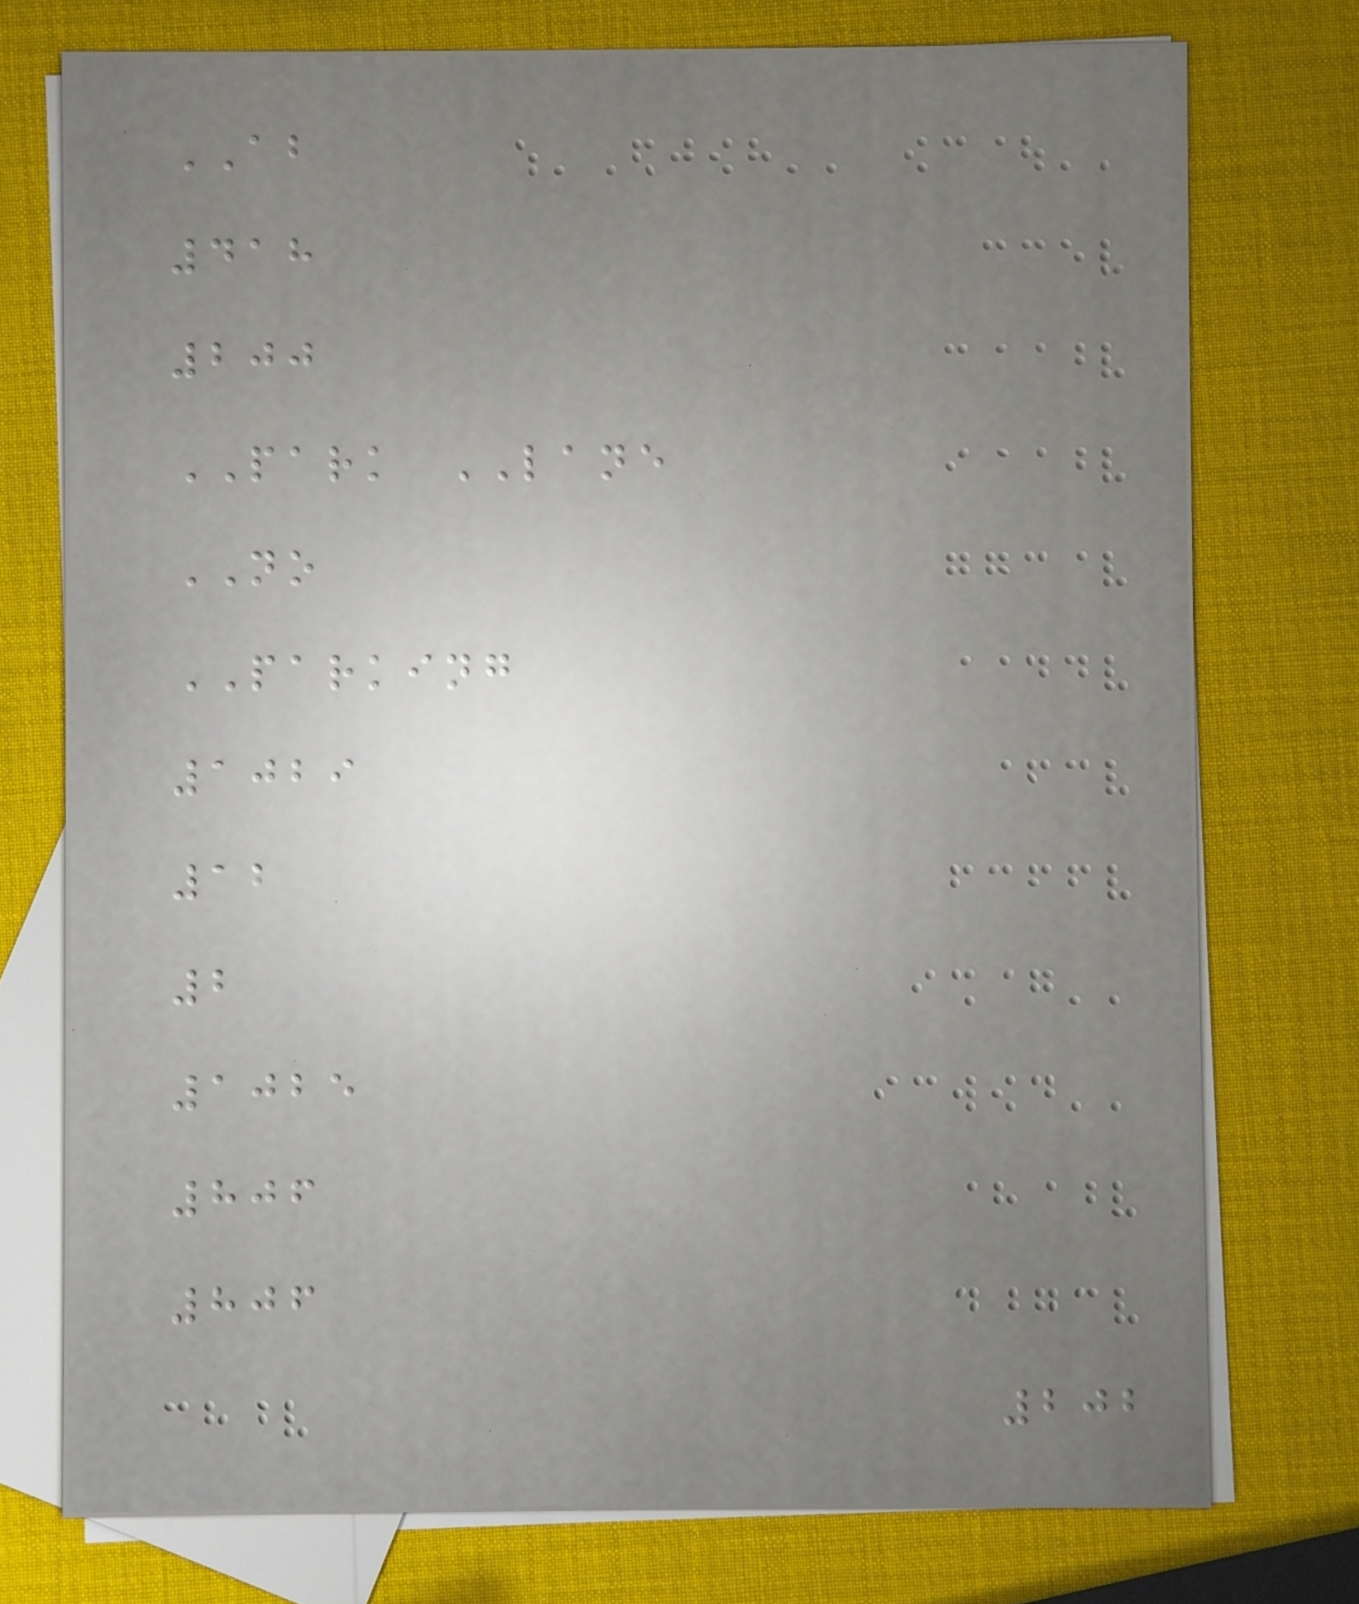AB
418
200
PARK LANE
NO
PARKING
1029
12
2
1025
806
806
202
